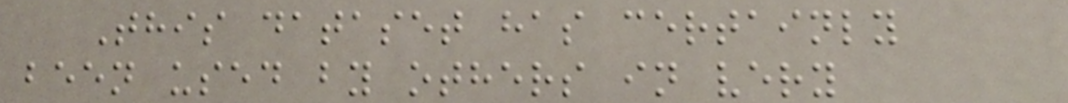This dataset has certainly
been used by others in very
